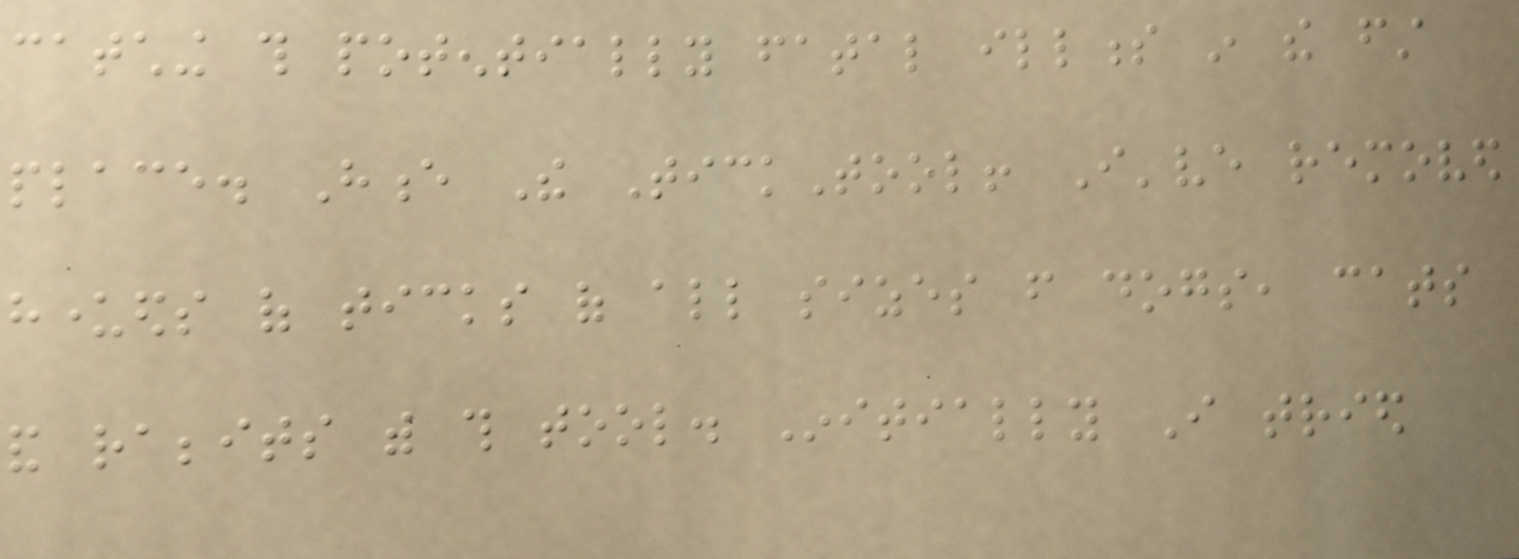catching this potentially fatal illness in the first
place. Hence The TickTool! I've removed
hundereds of ticks of all sizes from dogs, cats
and rabbits with this tool. Initially I tried
